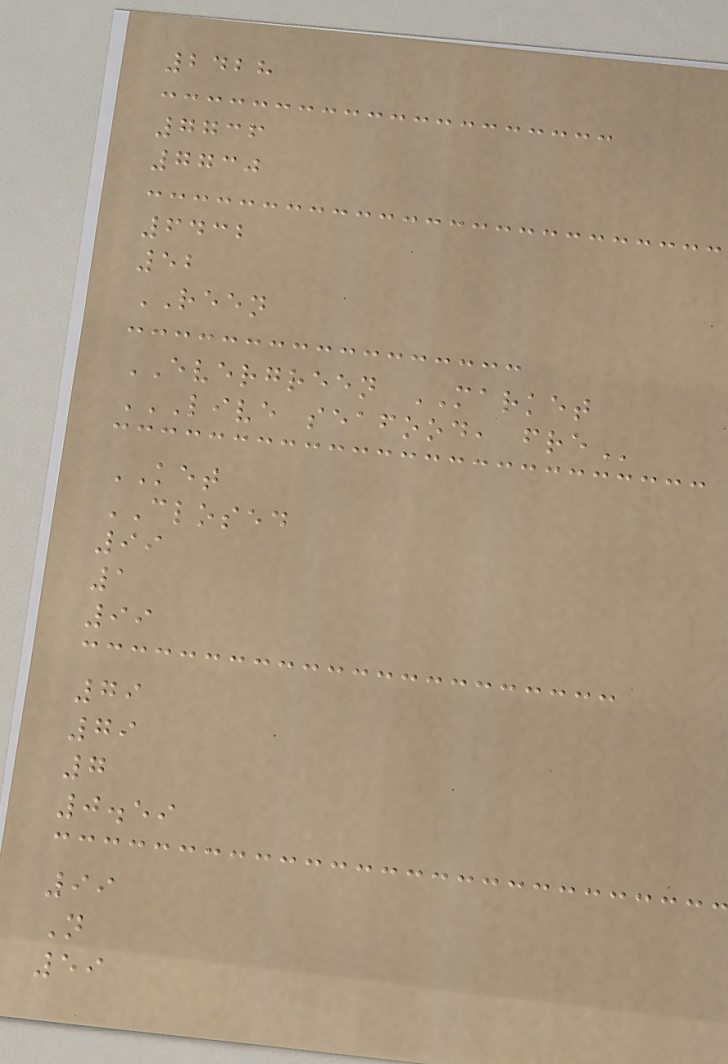2428
7736
7730
6432
52
REEN
EVERGREEN MARKET
LIVE SEAFOOD, FRE
KET
CLOSED
99
1
99
79
79
7
0.59
99
N
59
